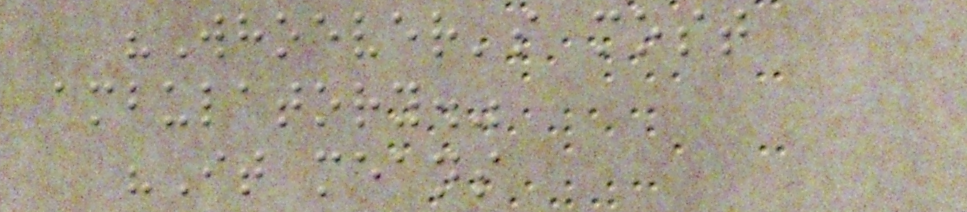"Whoever's most
ambulatory."
"It means
